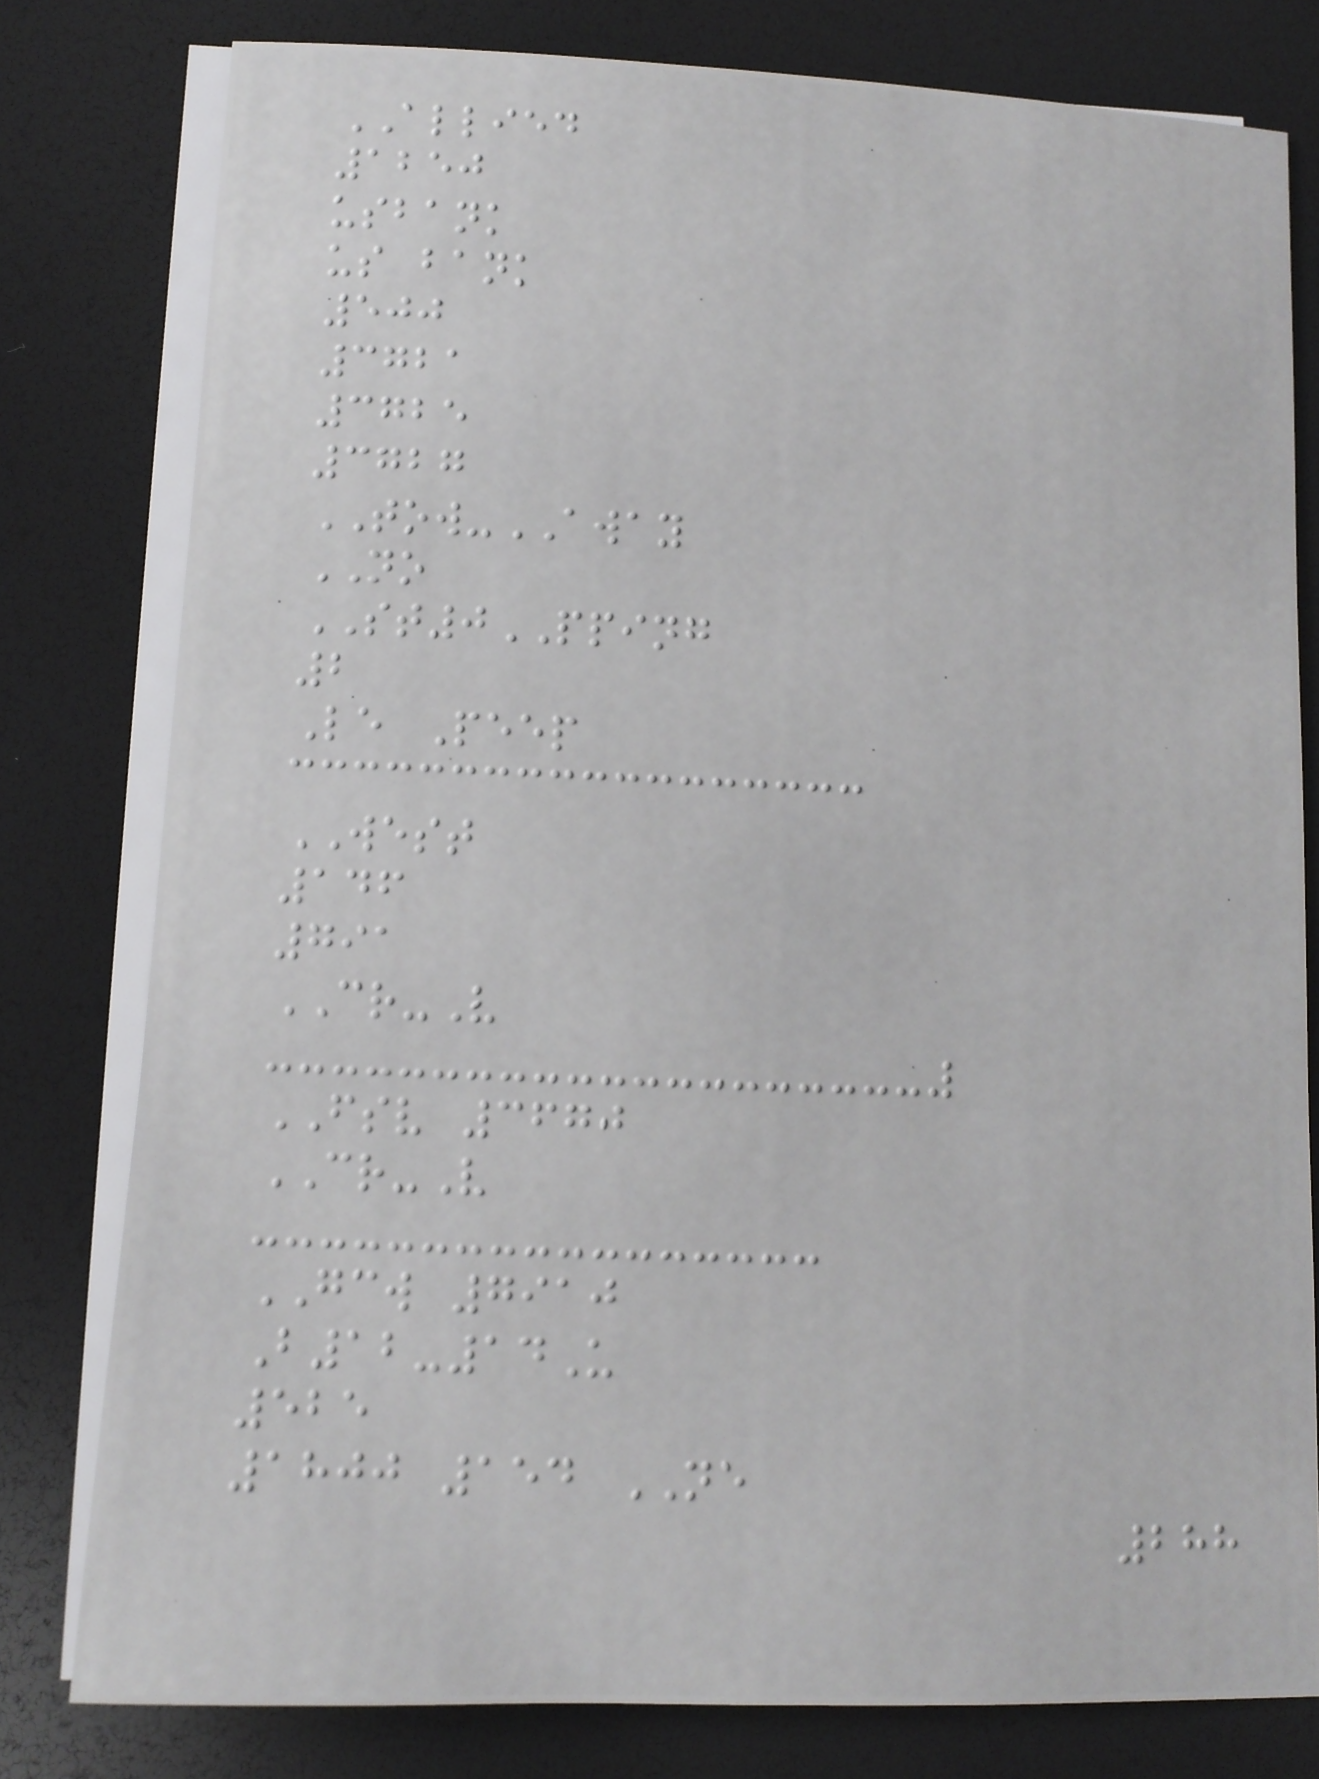ALLIED
1250
usbank
us bank
500
3721
3725
3727
TOW-AWAY
NO
ST0PPING
2
Le Peep
WEST
146
791
CR-V
FSV 3670
CR-V
GCW 7910
B12-14U
525
1800 154 NE
288
